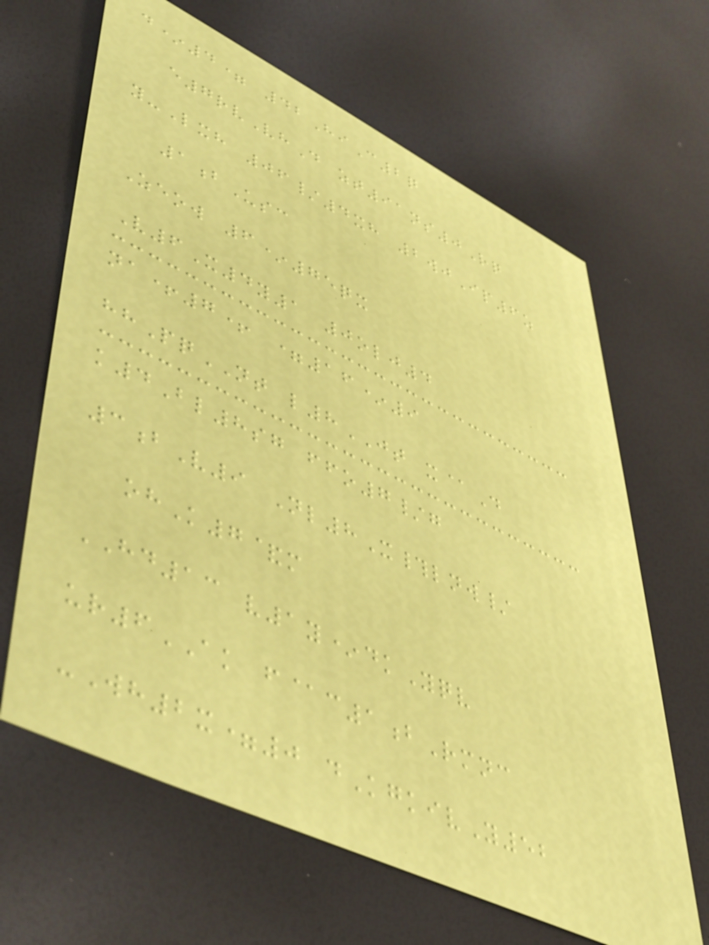d*4= 42HiC2q
e7rvVhD zt91ns0Rq
y-Lxh 06/4xh 2wjIp6z
1bUsc
Zeow 6*75qx
V6X4y1 0olj4
na+7+ =16*9
hhPqNT l8JT x@D
k4Bl8sg ffo7/g
3bV9 Nl8X#lnw/
ohK7&m
HD13 v1y*dkYqv
ur6AK f@c1bRmnc
-Wh2x=0 dKgkivY52
